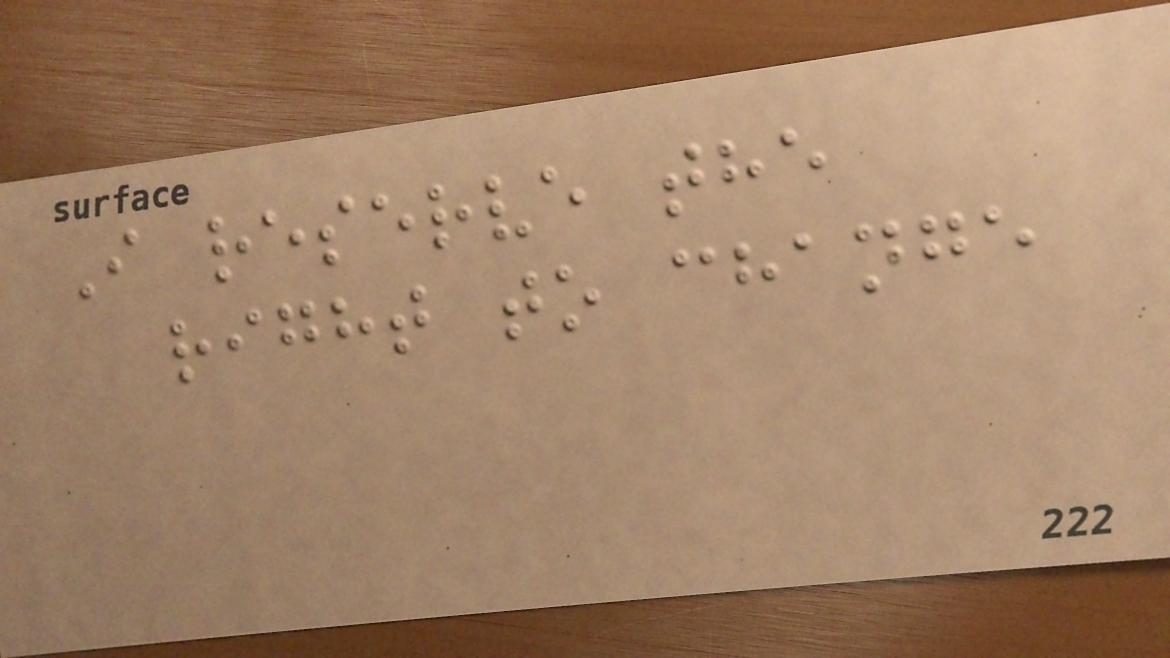I reserve the
right to change
